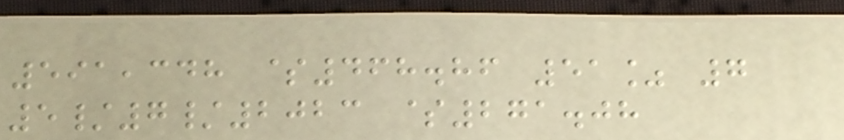591,348 $468.86 51% 7
5/7/2023 $271.08
